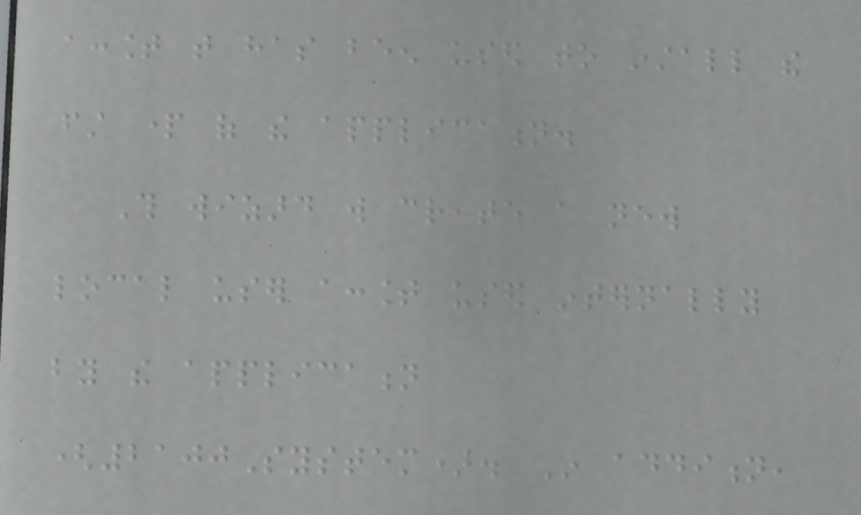account that has been used to install the
first part of the application.
This wizard will create a new
local user account used internally
by the application
(2100System). In addition,
